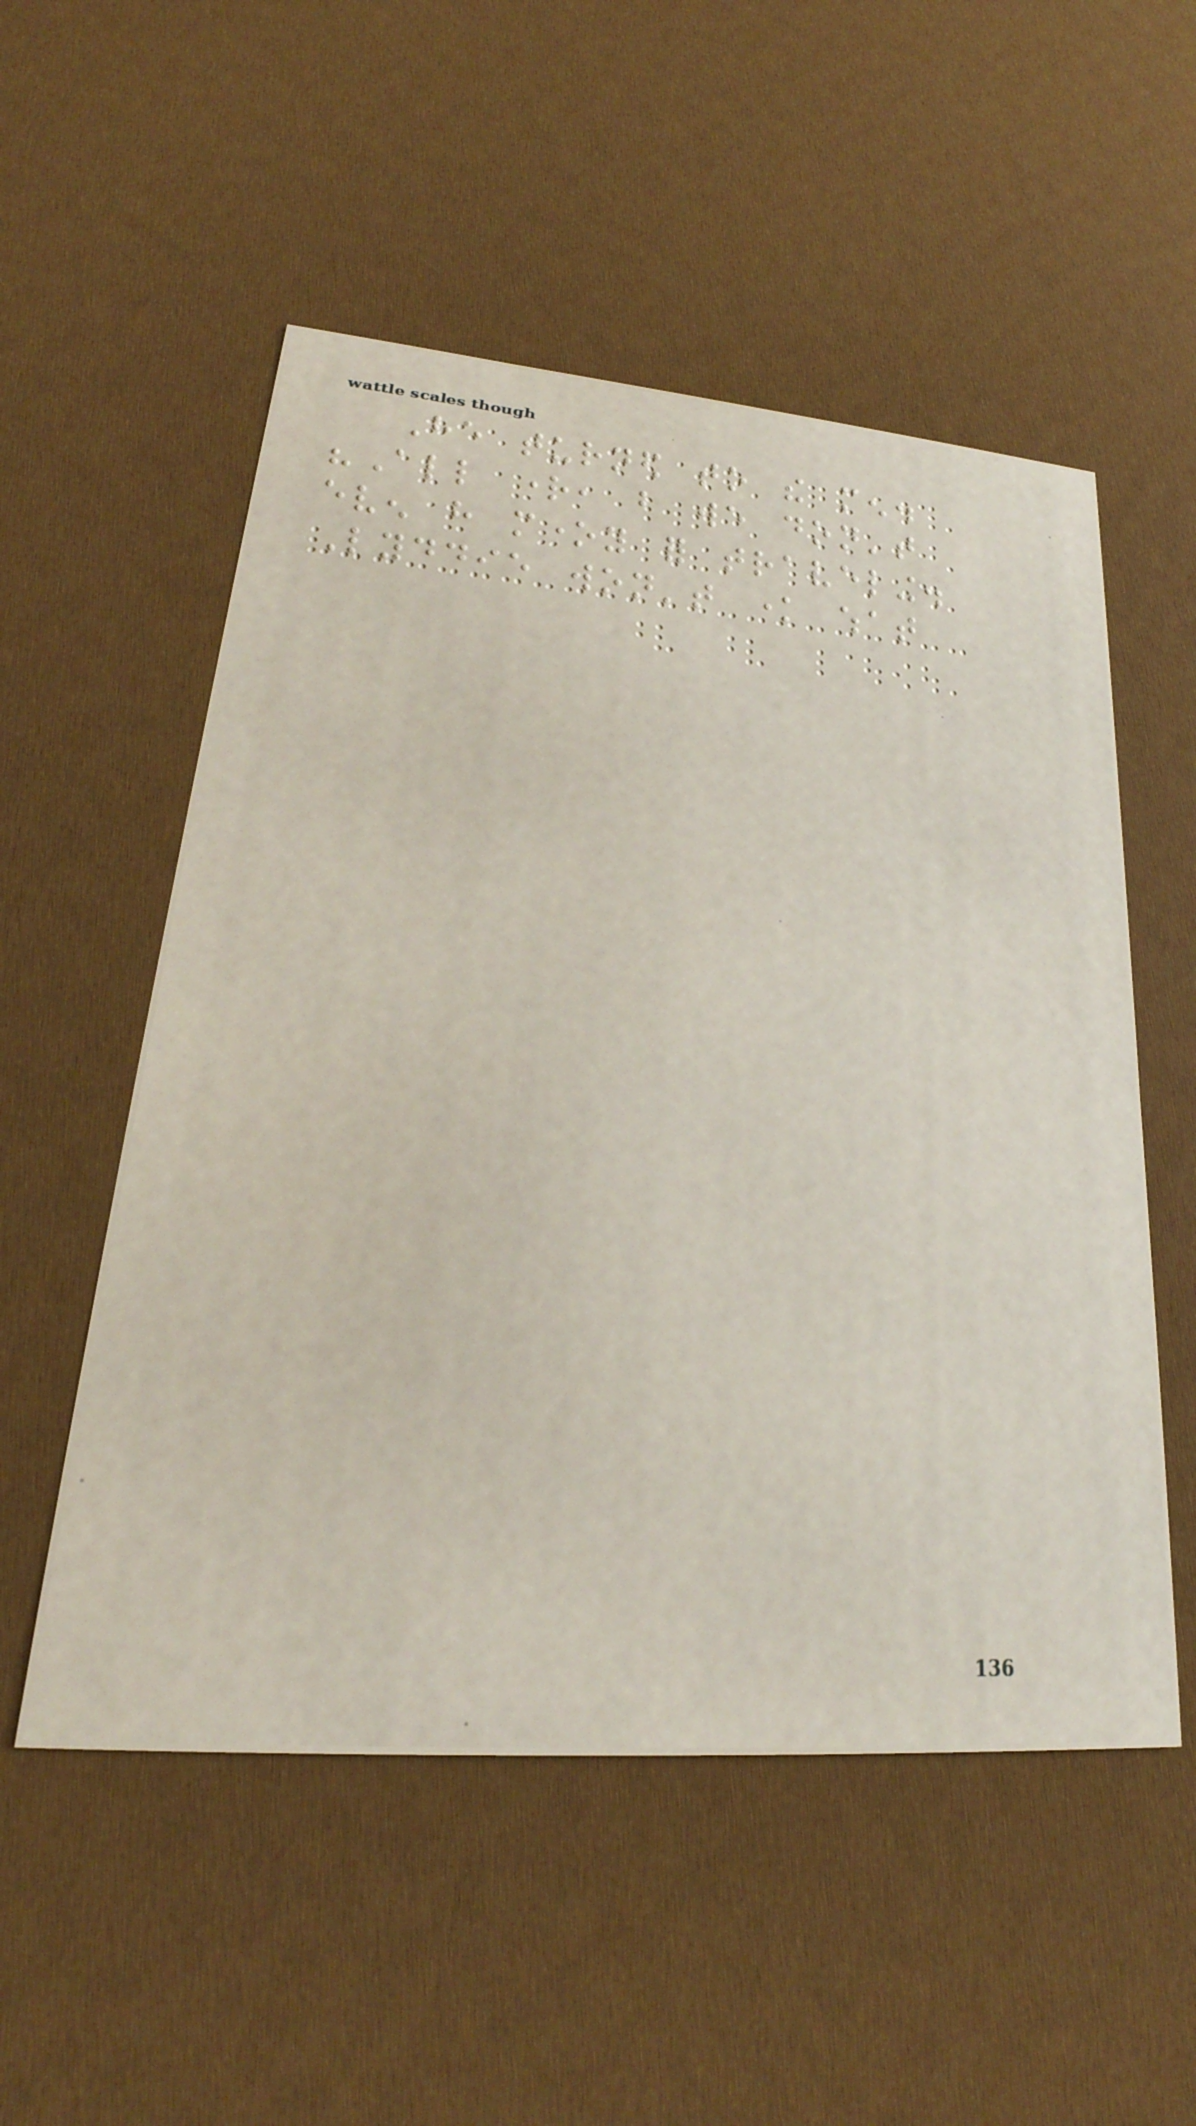He turned to the men.
"All right, but we don't
even have money for traveling.
Lyddie won't know what
